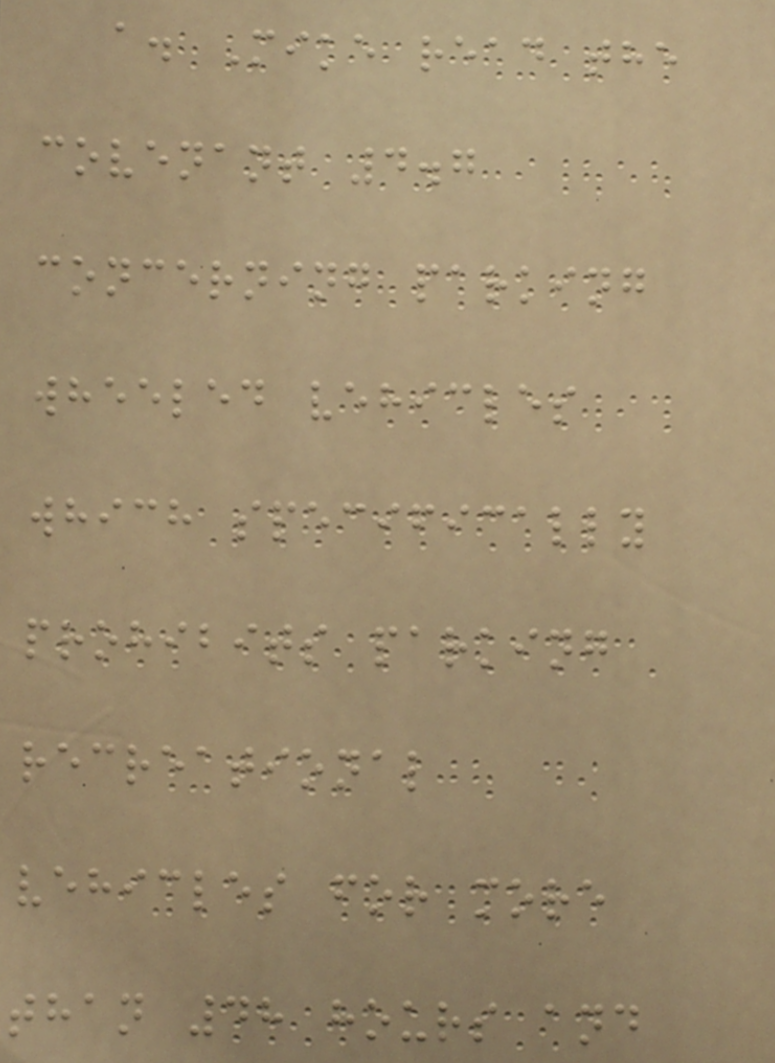a. Mike read the
covenant 4.7
concerning parking
wheeled vehicles
which specifically
prohibits parking
recreational
vehicles for more
than 48 hours and
